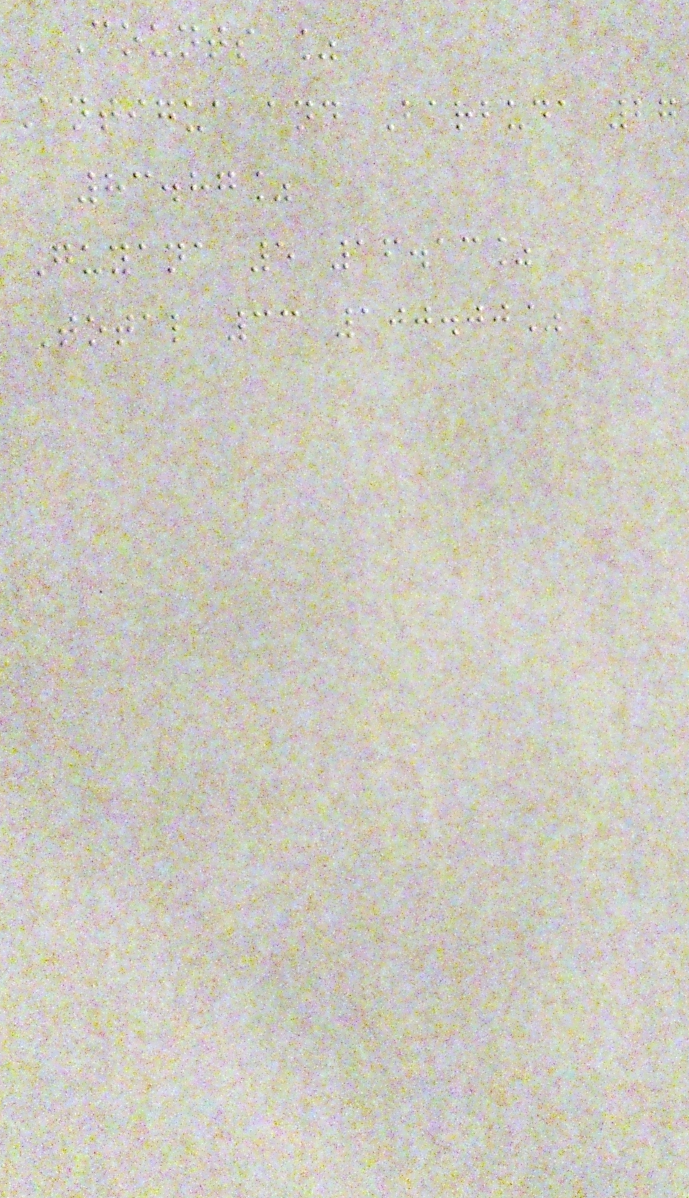Counts %
Antigua and Barbuda 27
83.87%
Guyana 5 16.13%
Total 33 100.00%
